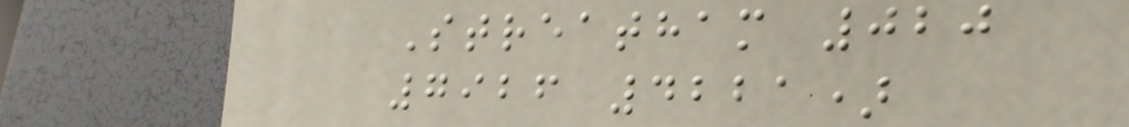Streatham 020
7926 4221)
